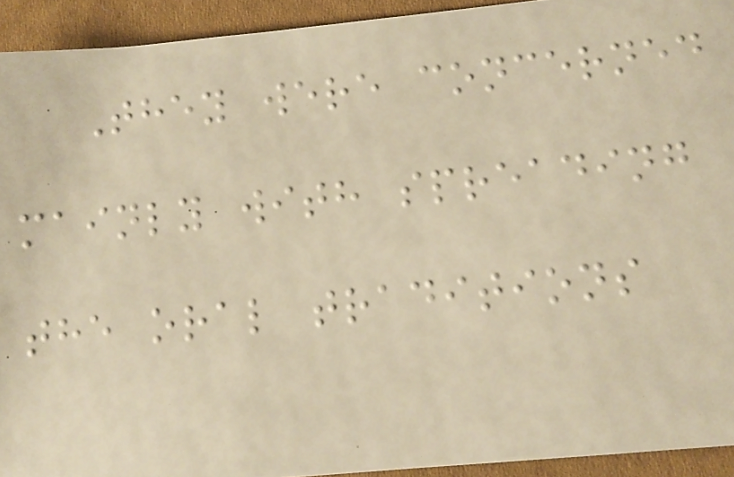They were concerned
mainly with spreading
the oral traditions
